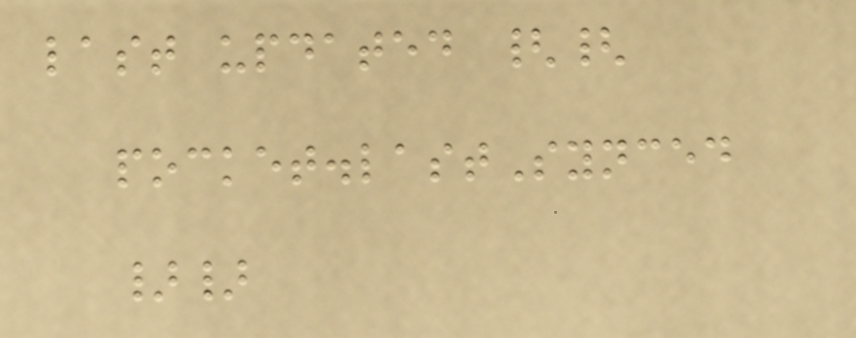last updated {{
pocket.lastSynced
}}
